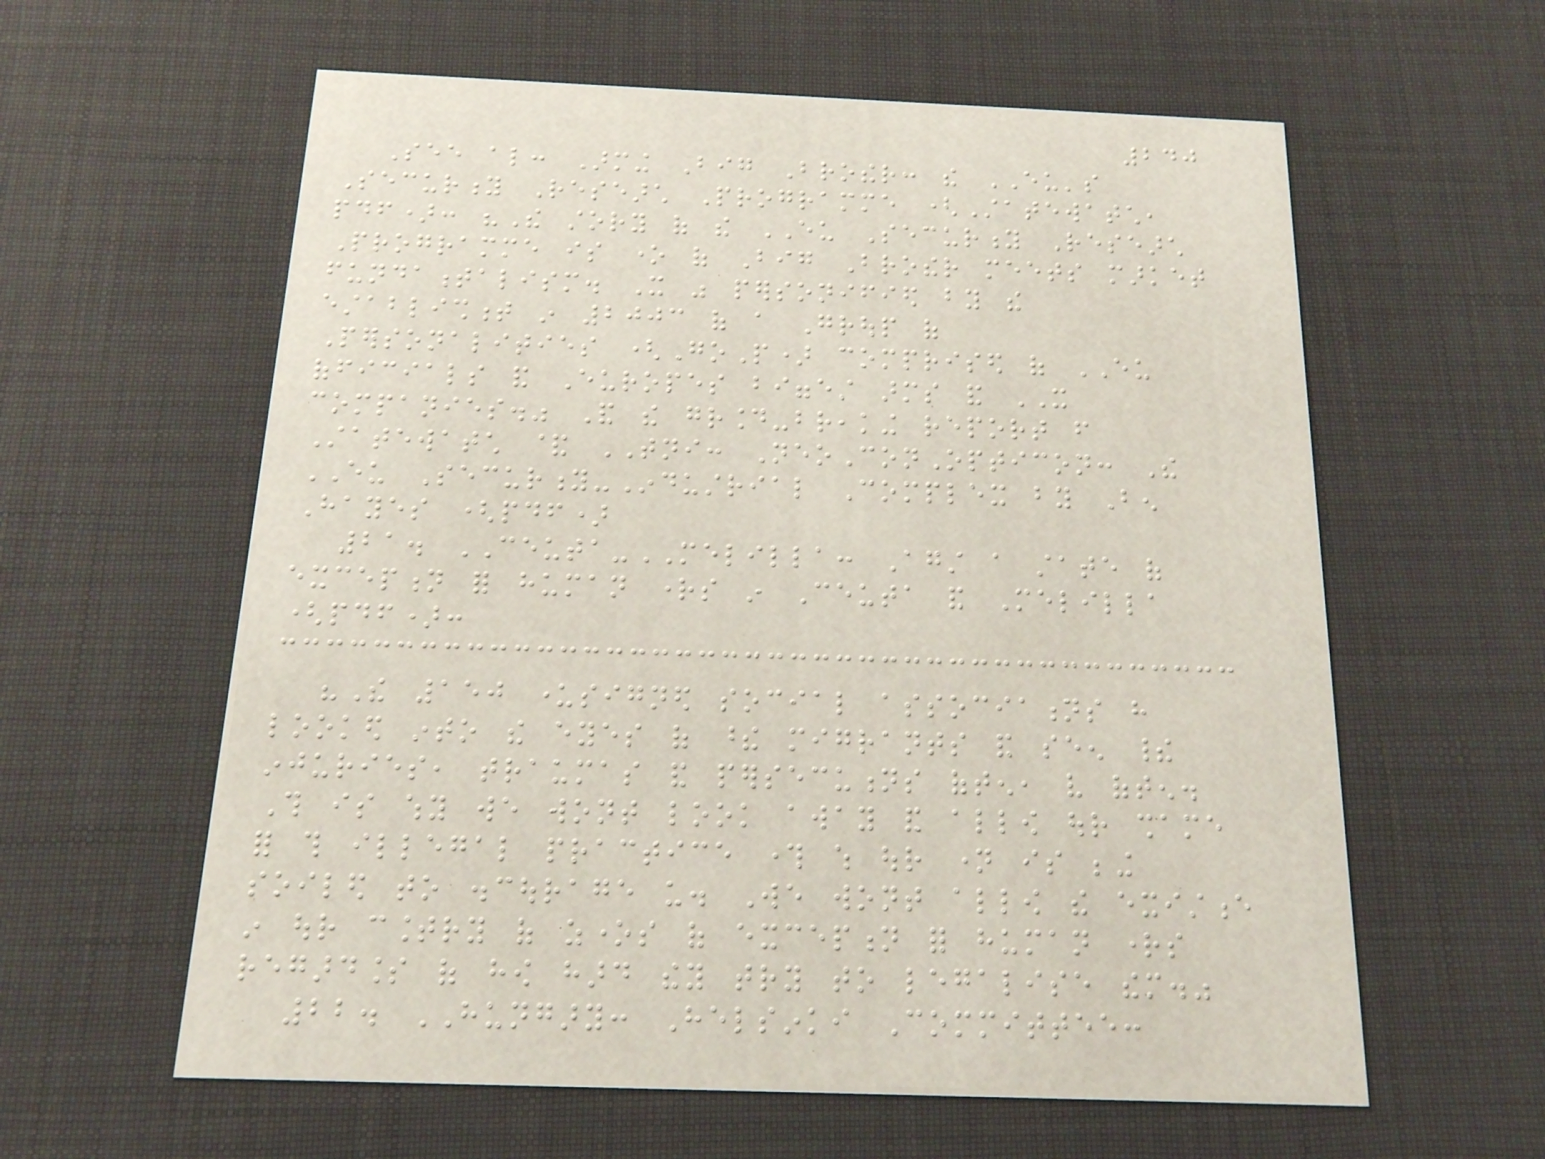240
See also: Arming Big Brother: the EU's
Security Research Programme (Statewatch,
pdf): "The story of the EU Security Research
Programme is one of Big Brother meets market
fundamentalism. It was personified by the
establishment in 2003 of a Group of
Personalities (GoP) comprised of EU
officials and Europes biggest arms and IT
companies." And the ground-breaking report from
Statewatch & TNI: NeoConOpticon: The
EU Security-Industrial Complex by Ben
Hayes (pdf)
21. CEUTA-MELILLA: Against a state of
exception for human rights in Ceuta and Melilla
(pdf):
"The 150 undersigned social associations have
looked into the eyes of these migrants and seen their
injuries, traumas and persecutions often, very often.
This is why we wont look away and allow our shame
for this illegal practice through which our name is being
soiled to discourage us. We wont allow the existence
in our country of zones of exception for human rights
regardless of how hard they try to legalise them."
22. HUNGARY: Helsinki Committee:
